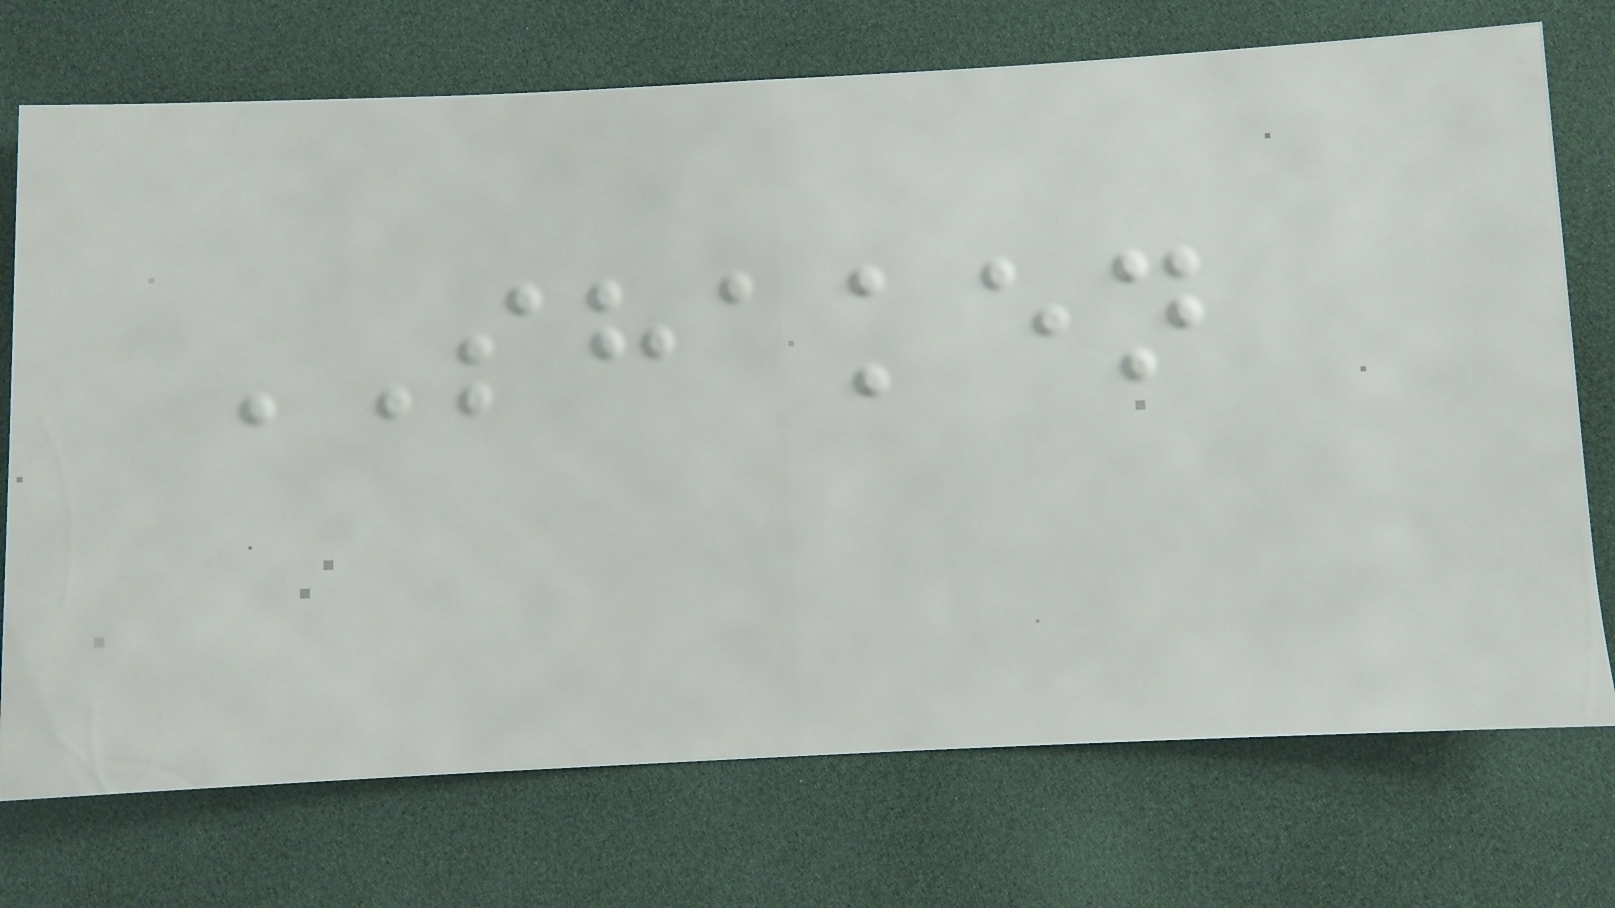SHAKEN
